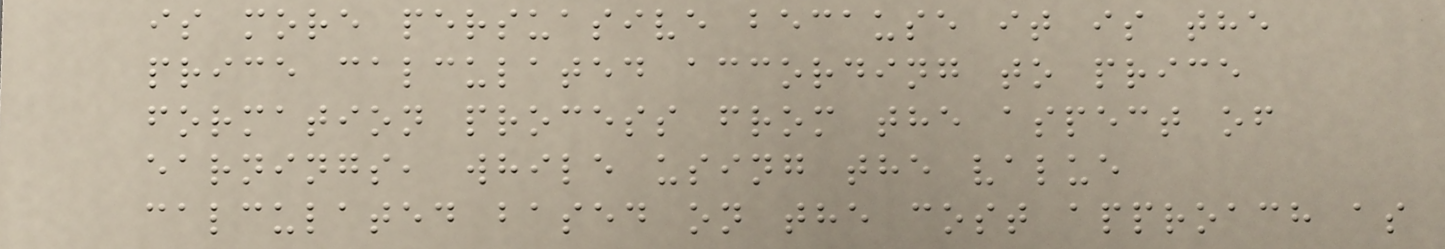is more persuasive because it is the
price calculated according to price
formation process from the aspect of
earnings, while using the value
calculated based on the cost approach as
